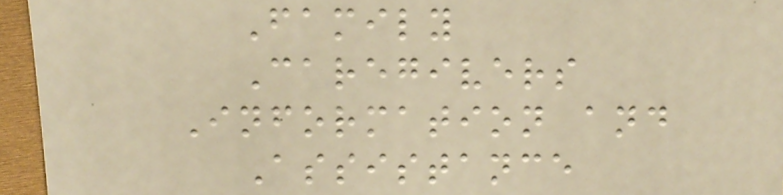Family
Caregivers
Information and
Assistance
